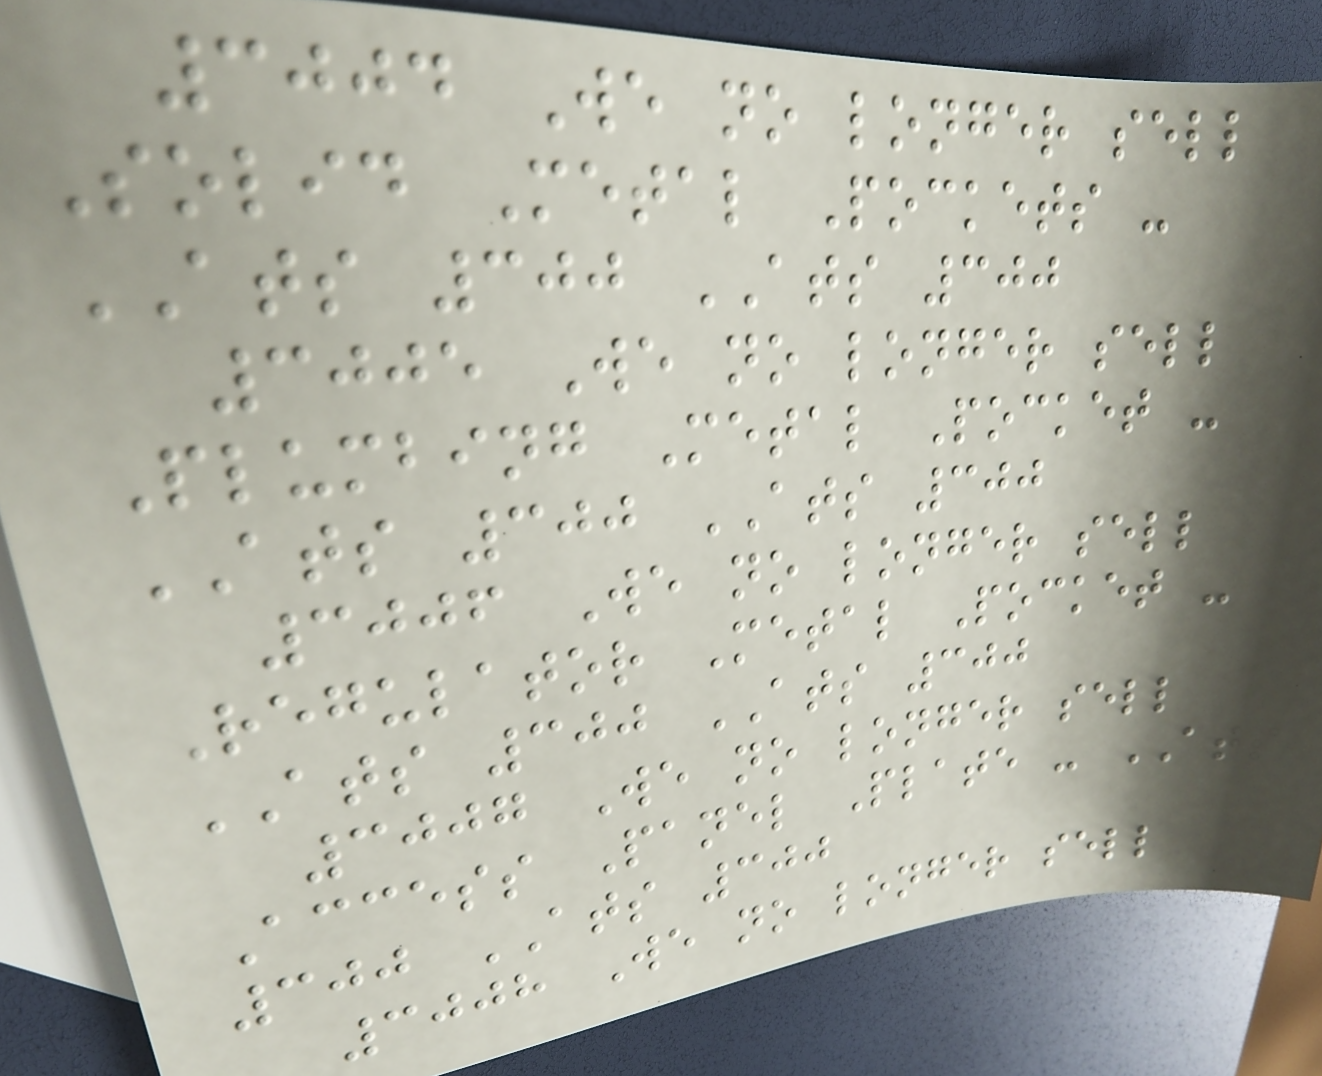3004 We no longer sell
Solid Metal Pockets -
ATS 300 ATS 300
3005 We no longer sell
Plumbing Metal Pocket -
ATS 300 ATS 300
3006 We no longer sell
Regulator Metal Pocket -
ATS 300 ATS 300
3007 We no longer sell
Access Panel Plate - ATS
300 ATS 300
3008 We no longer sell
